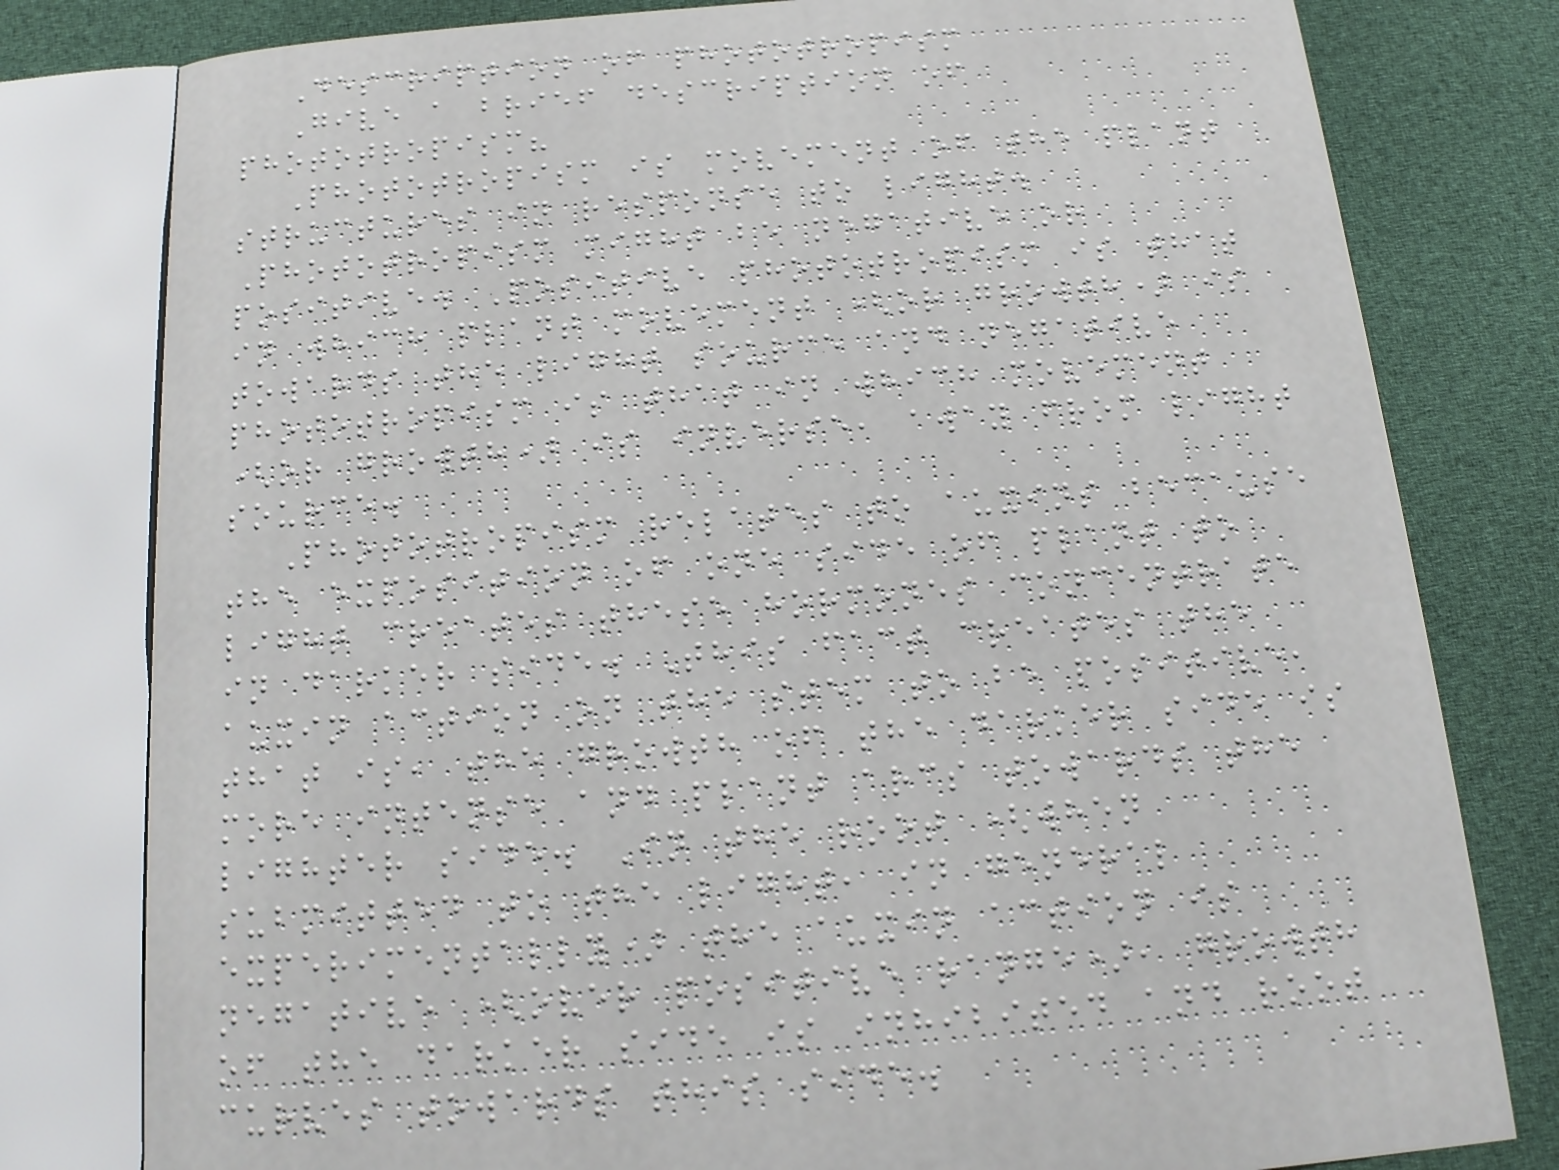Description of phototropism
Give a brief description of
phototropism?
Phototropism is movement of the plant
structures in response to light.
Phototropism might be negative or
positive. Positive phototropism is that
in which plant movement (or growth) is
towards the light source and negative
phototropism is that in which movement
(or growth) is inverse, away from light
source.
Phototropism relates to auxins because
the exposition of one side of plant to
light creates these hormones concentrate
in darker side. This fact creates the
auxin action on the stem to be positive,
that is, the growth of the darker side is
more intense and plant arcs towards the
lighter side. In the root (when
submitted to the light, in general
experimentally) the auxin action is
negative (over positive range), growth
of the darker side is inhibited and root
curves towards this side.
